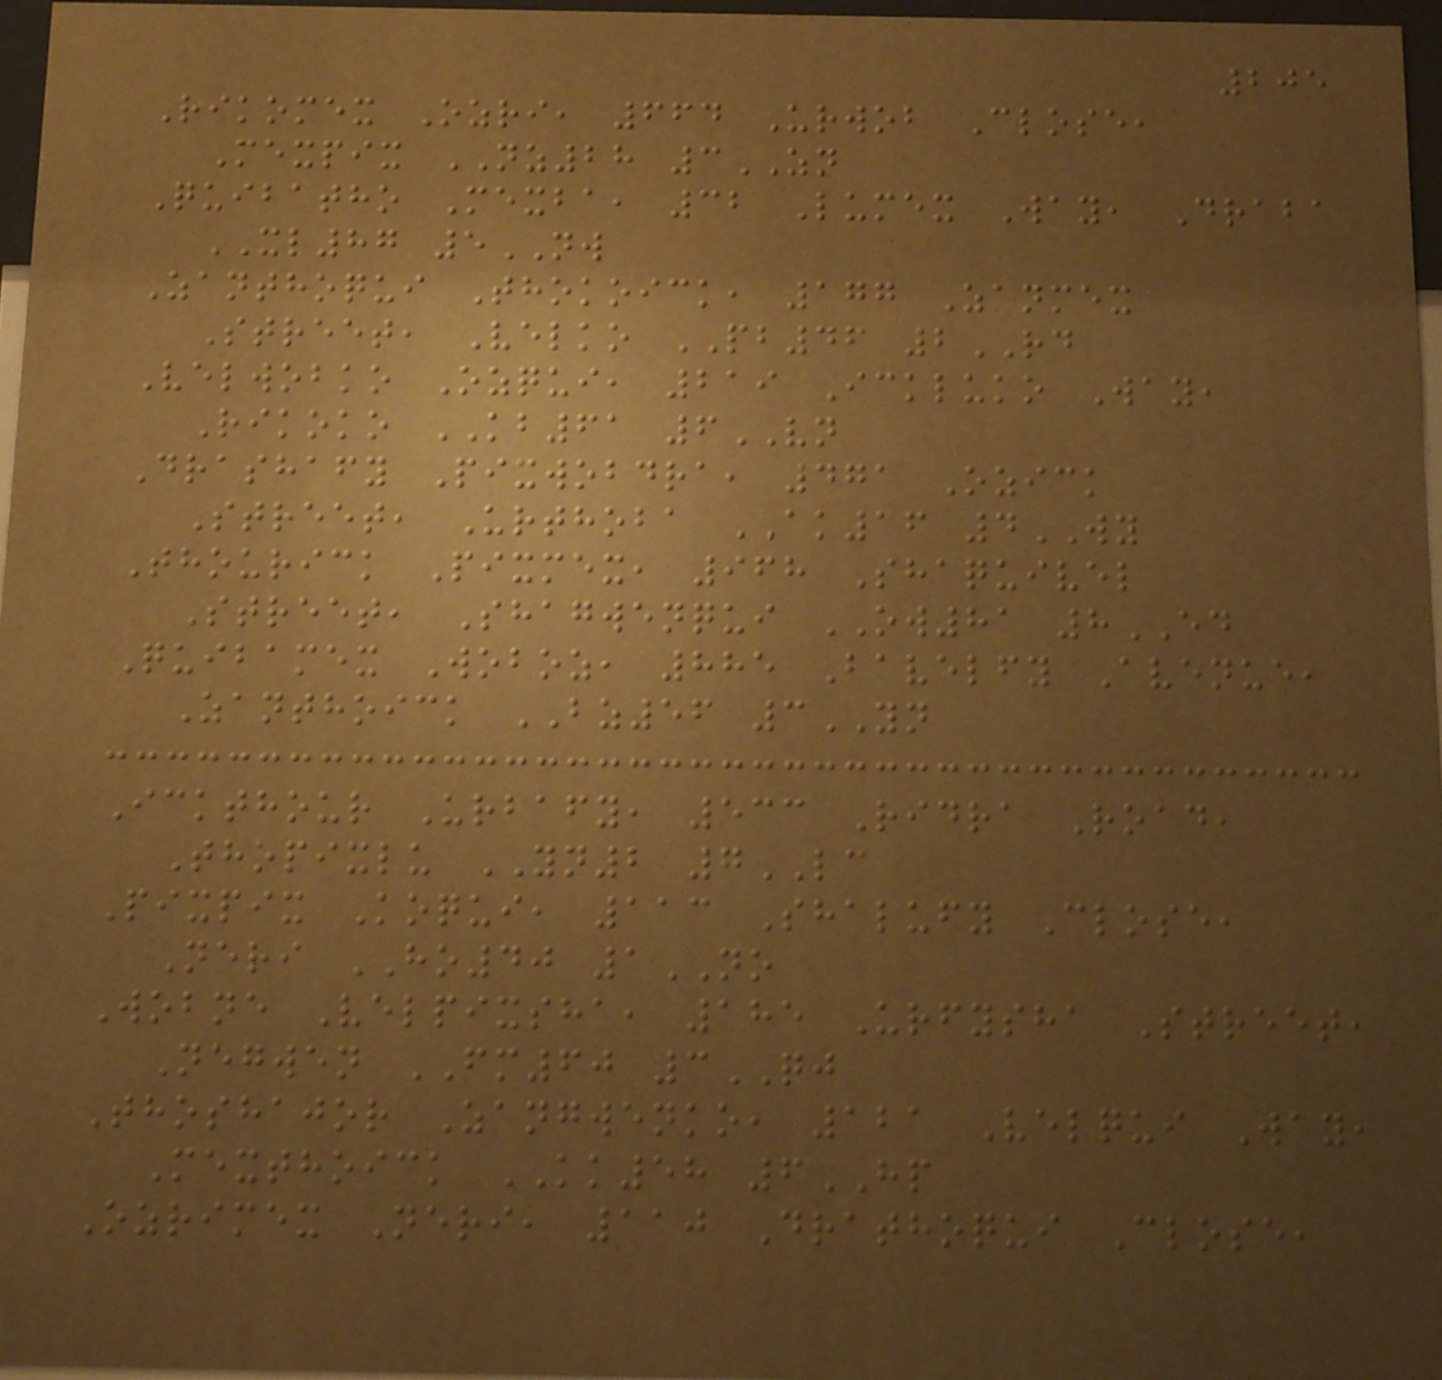205
Rikomex Ozri, 664 Urwob Close,
Mexpix NZ28 3ZN
Quibatho Mexba, 32 Lumex Way, Draba
XL87 5NW
Zanthoqui Thokoick, 177 Zanmex
Street, Velko PB46 2RD
Velwobko Ozqui, 219 Ickluko Way,
Rikoko KB61 6VN
Drashafy Pixwobdra, 471 Ozick
Street, Urthoba AK16 4WY
Thourick Pixmex, 968 Shaquivel
Street, Shagwenqui OW81 8ED
Quibamex Woboz, 885 Bavelfy Avenue,
Zanthoick BZ56 3YN
Ickthour Urbafy, 533 Ridra Road,
Thopixlu YN2 7LC
Pixpix Koqui, 113 Shalufy Close,
Neri HO40 1NO
Wobne Velpixsha, 185 Urfysha Street,
Negwen FM60 3QJ
Thoshajor Zangwenko, 121 Velqui Way,
Mexthoick KK58 6HP
Ozrimex Neri, 110 Drathoqui Close,
